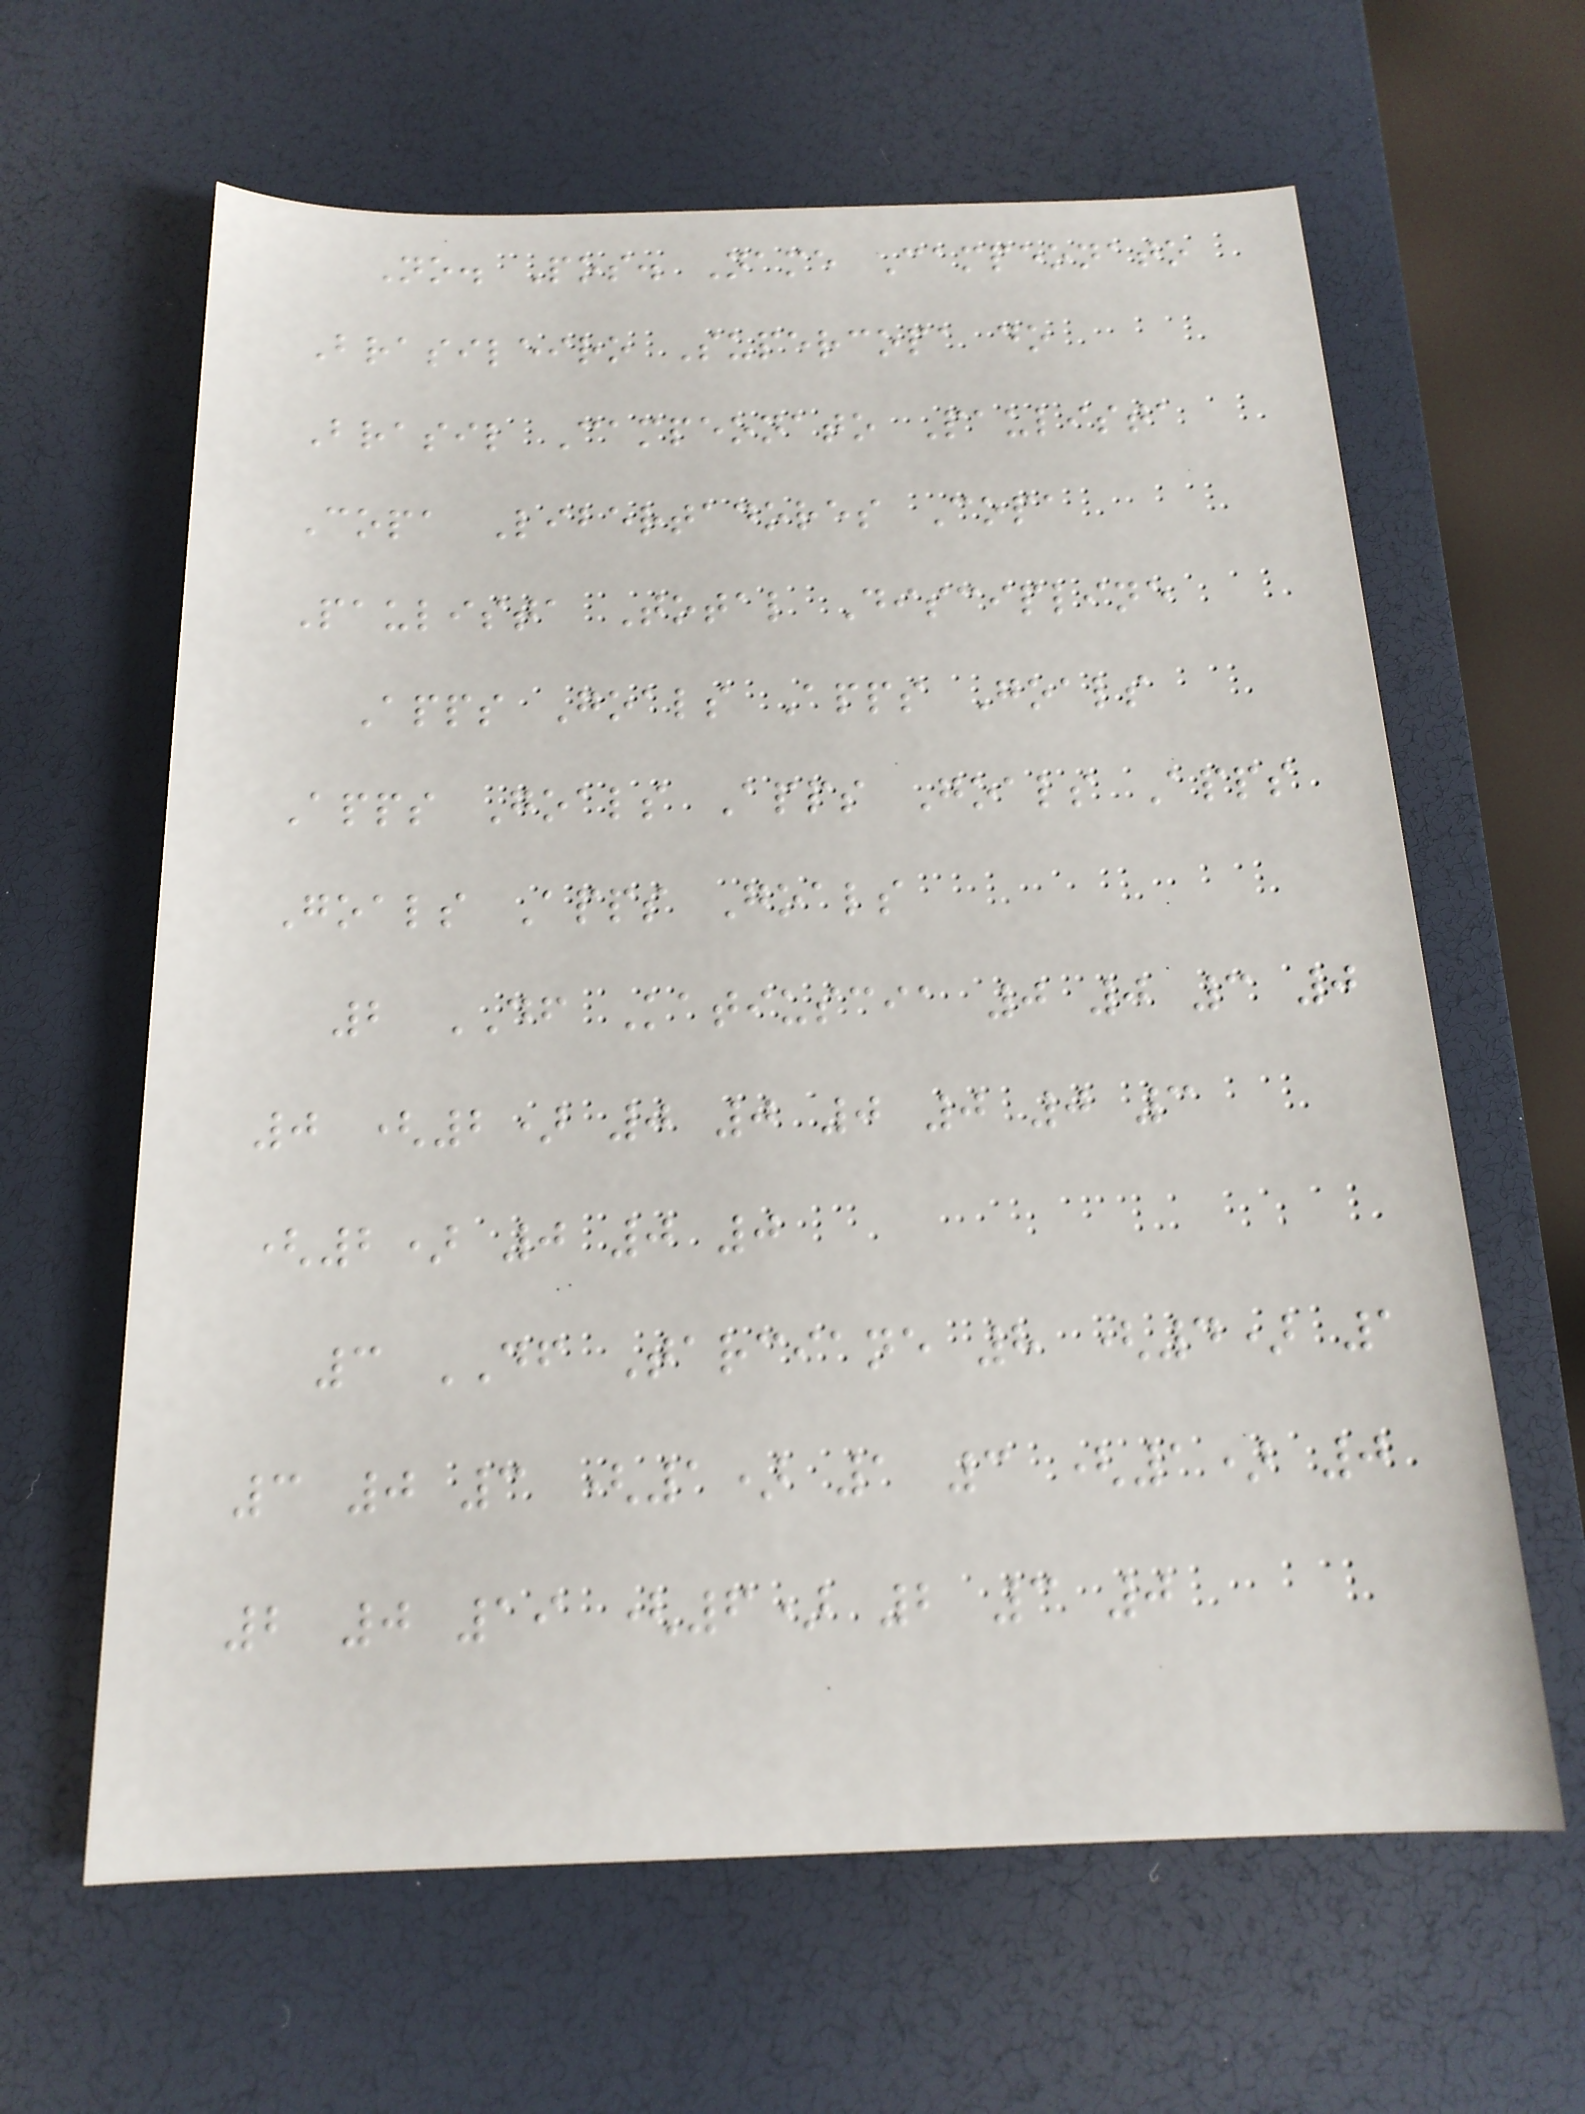No. Pos. Name Campeonato
Brasileiro Supercopa do
Brasil Campeonato Paulista
Copa Libertadores Copa
Paulista Total Discipline
Apps Goals Apps Goals
Apps Goals Apps Goals Apps
Goals Apps Goals
2 DF Katiuscia 0 0 3 0
0 (2) 0 0 0 0 0 3
(2) 0 0 0
3 DF Tarciane 8 (4) 1
3 0 3 (1) 1 3 (1) 0
2 0 19 (6) 2 3 0
